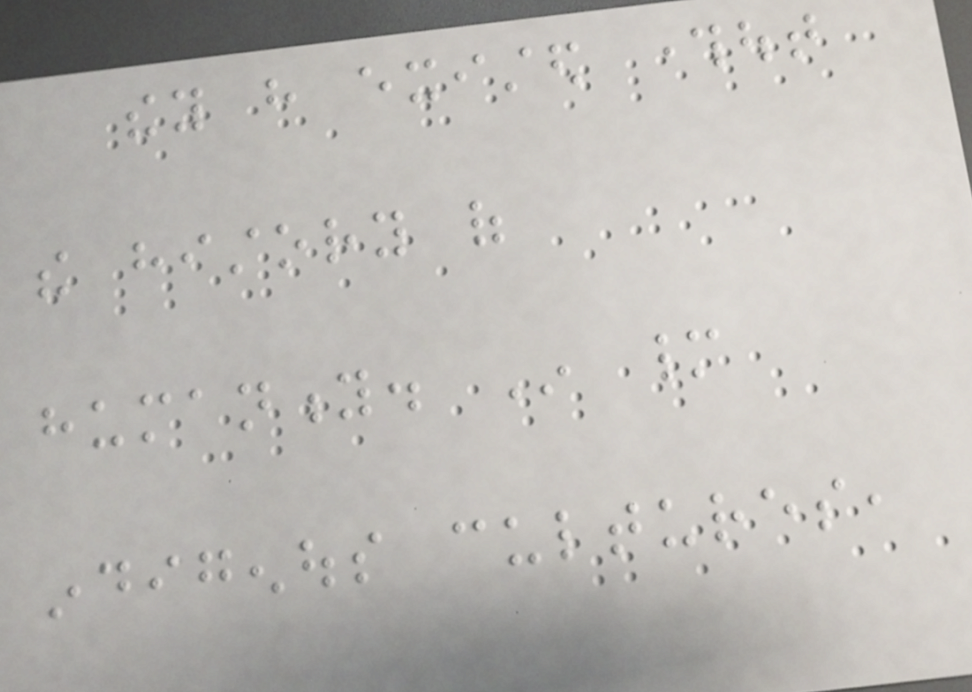they have existed throughout
the history of
humanity. In many
indigenous cultures,
